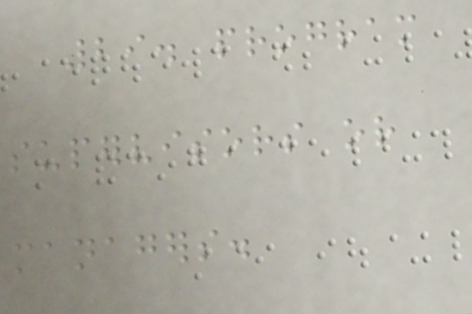29. program
supervisors or
managers.
